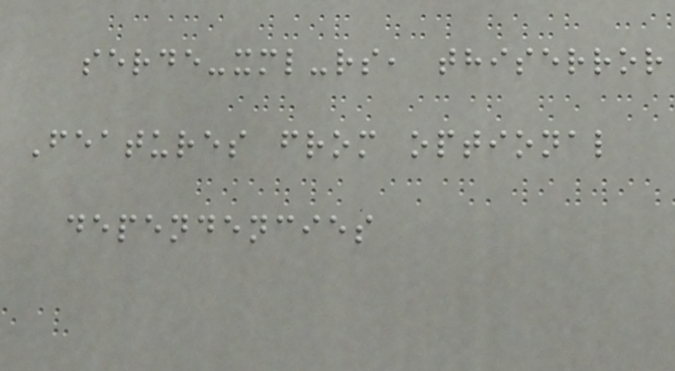serde-xml-rs, thiserror
Features from optional
dependencies
